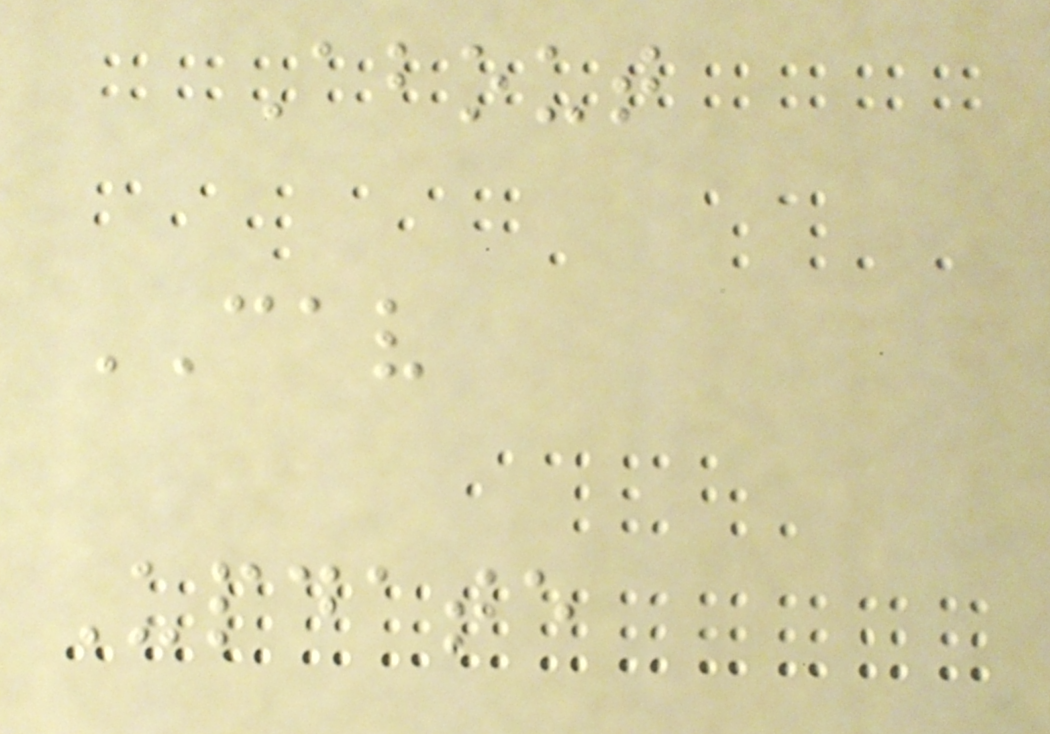About
CAV
Update
